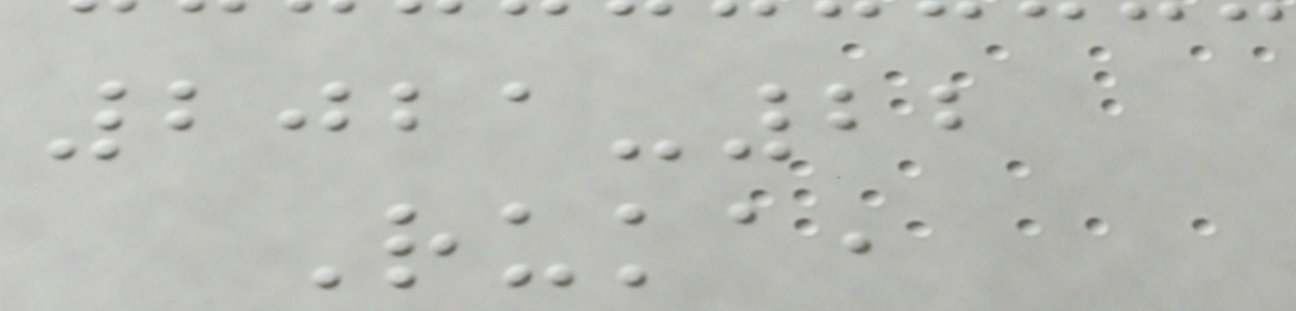2021-22
Ruka,
